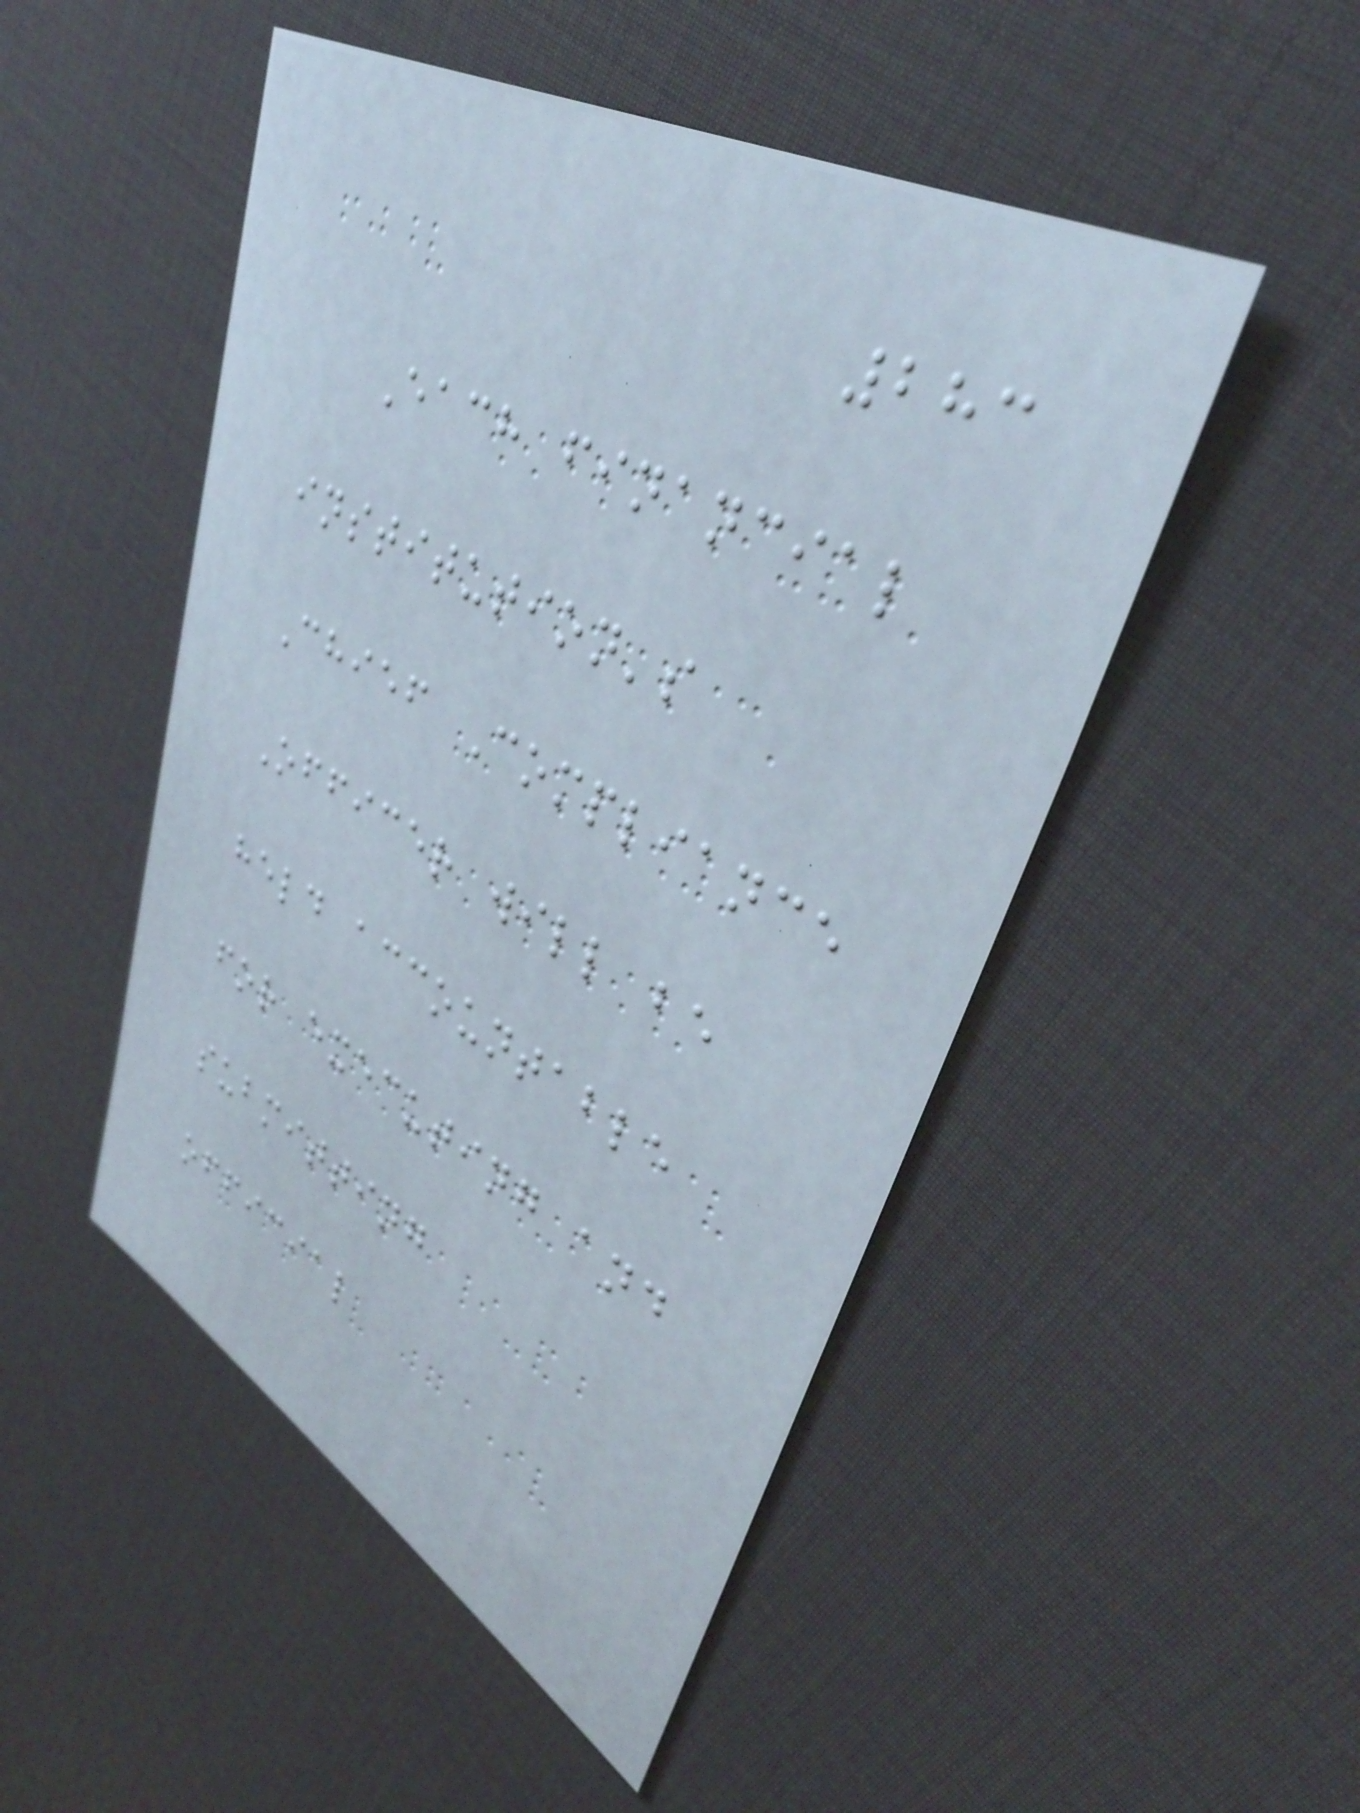283
Each financial
institution's
Chief Compliance
Officer will be
held accountable
for executing and
submitting
official
